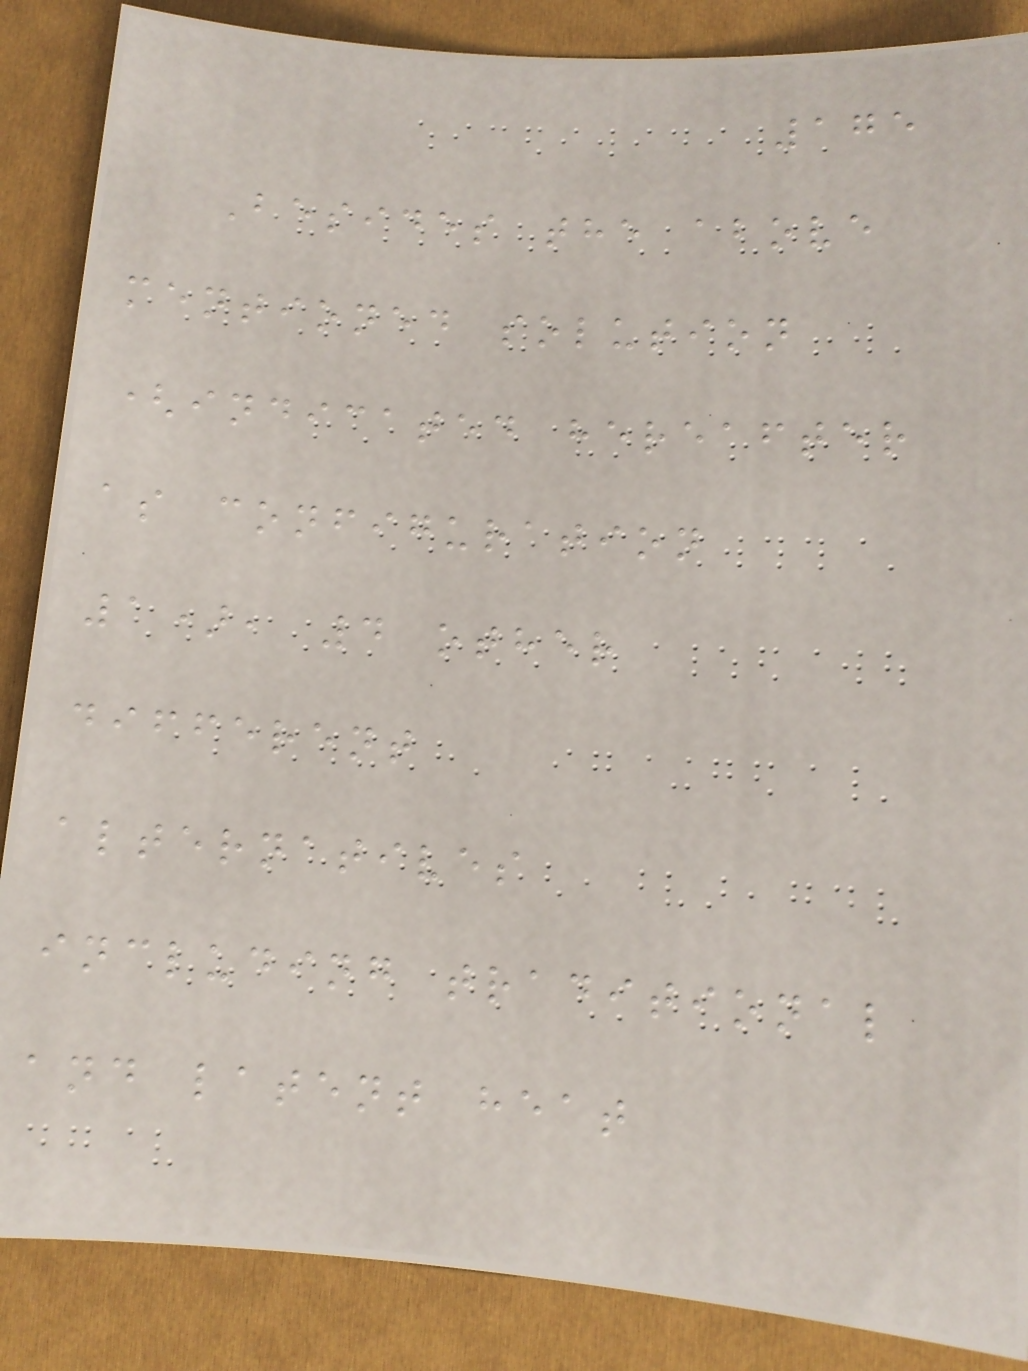175
Besides the above
mentioned solution
(indicated hereafter
as configuration
1), 4 other
different
alternatives
including traditional
and latent heat
